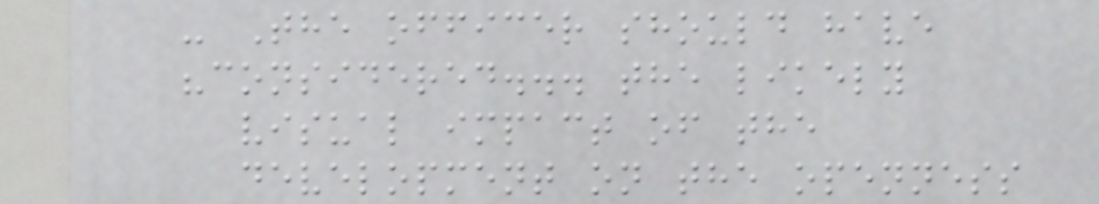- The officer should have
"considered... the likely
visual impact of the
development on the openness
